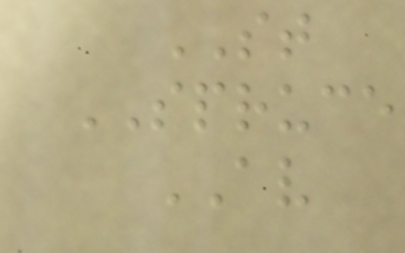ST
SPRUCE
AV
